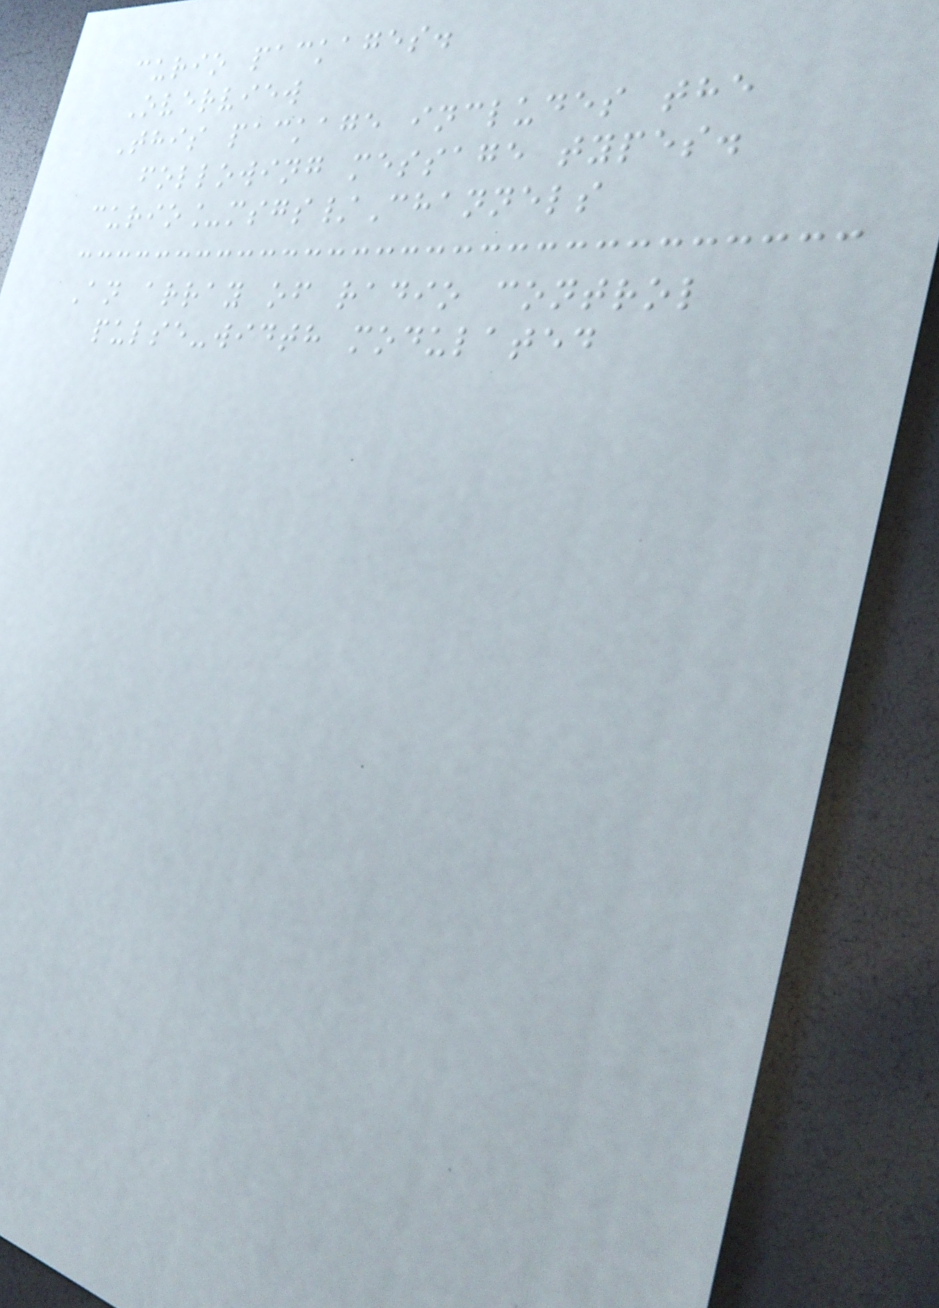curio packages.
Overview
This package includes the
following message types.
curio_msgs/Channels
An array of radio control
pulse-width modulated
